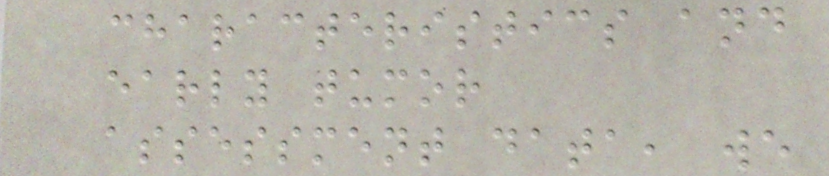characteristics and
early tumor
assessment data, we
